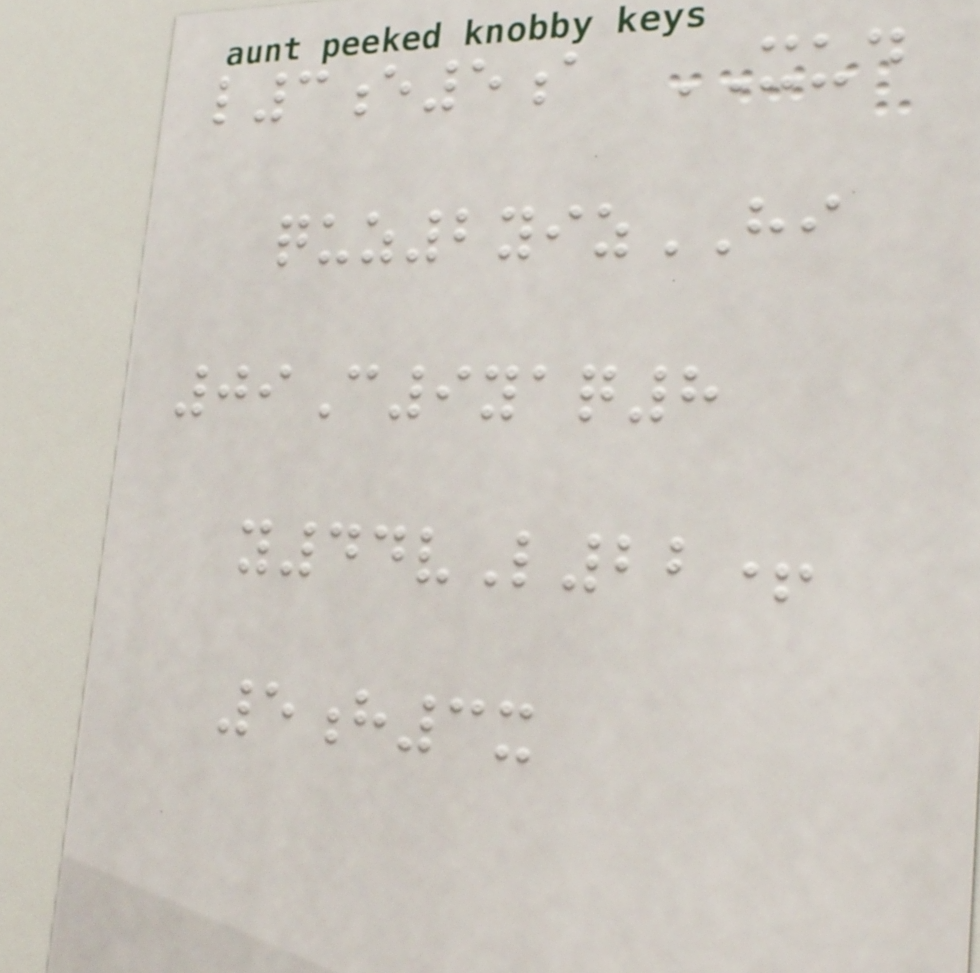l3e5a XUD
quz2yizHI
09C9yaq8
y44vL22+
5h3x
